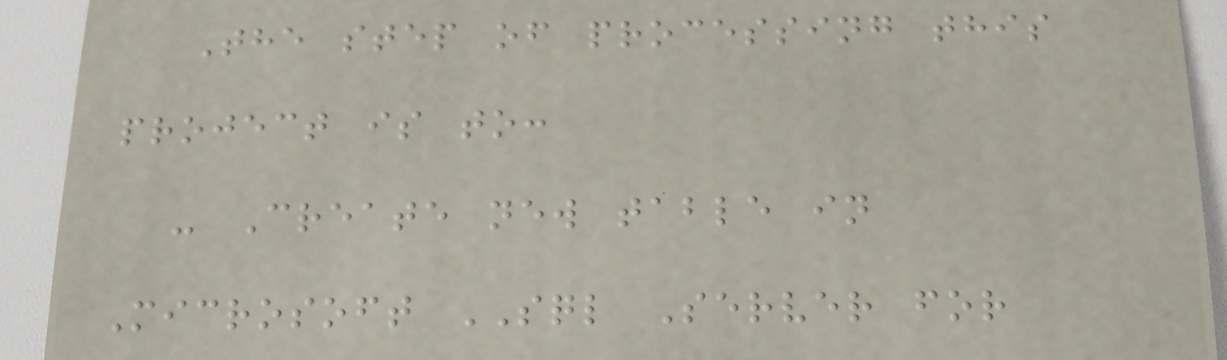The step of processing this
project is to:
- Create new table in
Microsoft SQL Server for
